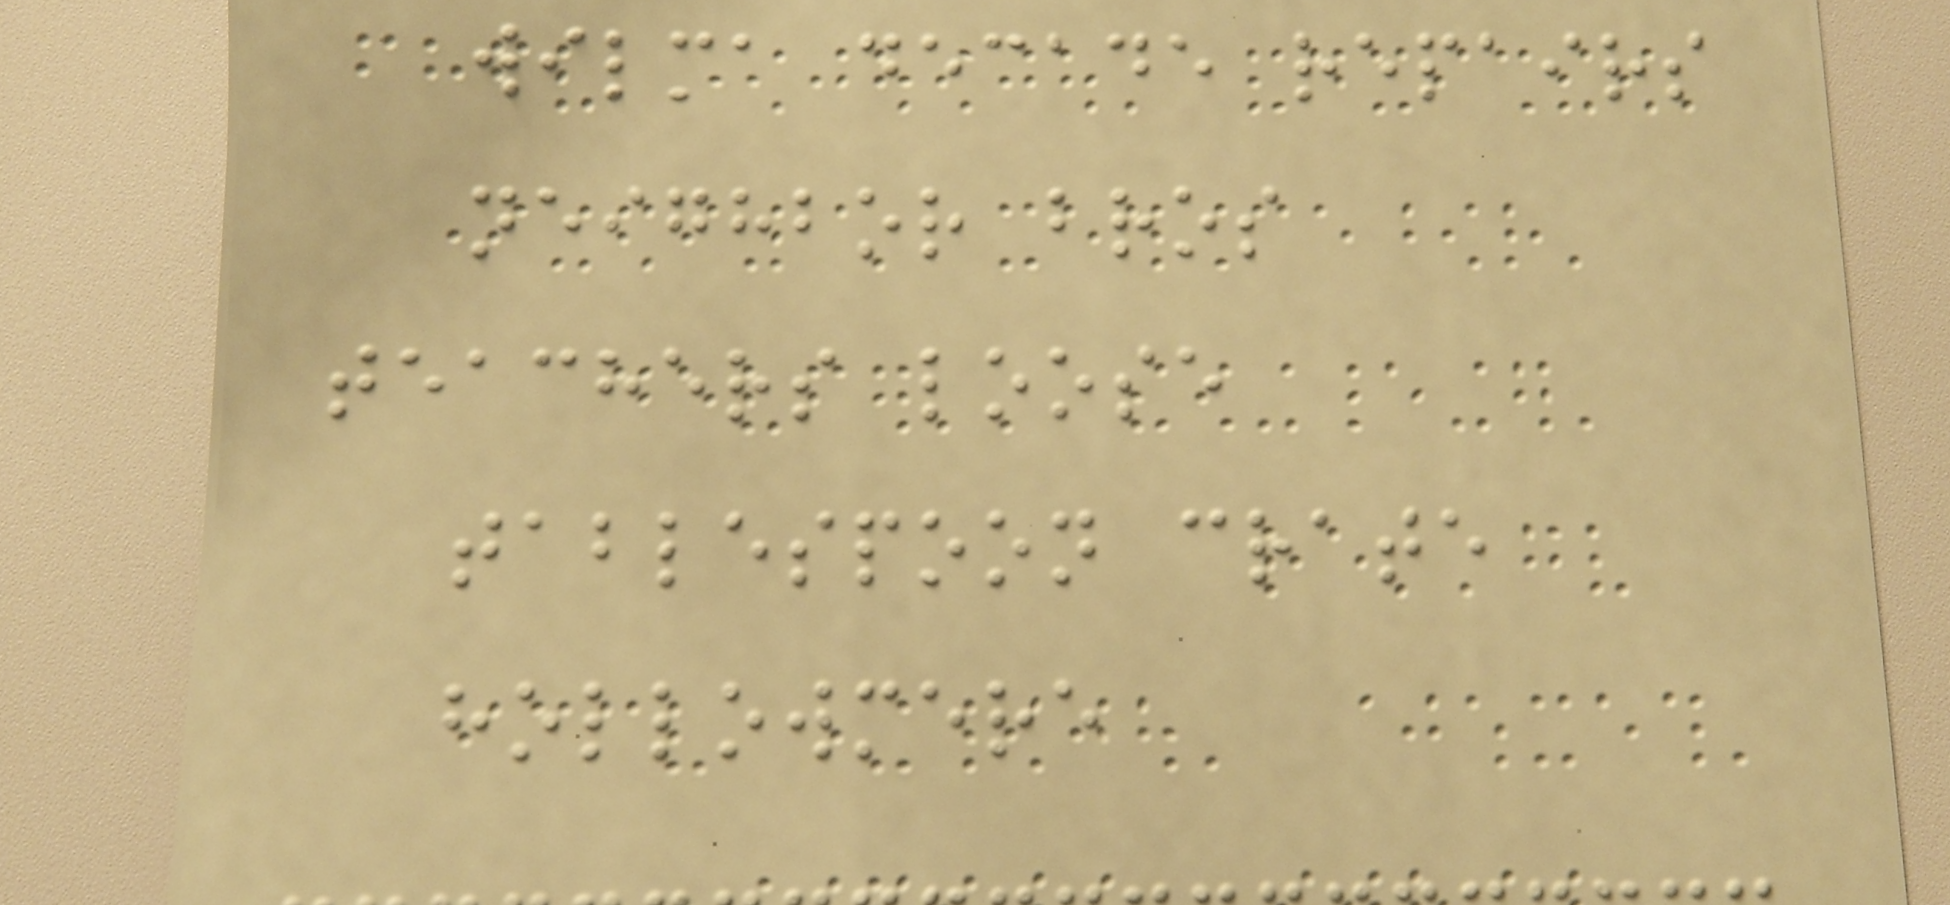wilma decade repairs
neighbor bros
teachers loose
tablespoon crate
hollowmere
